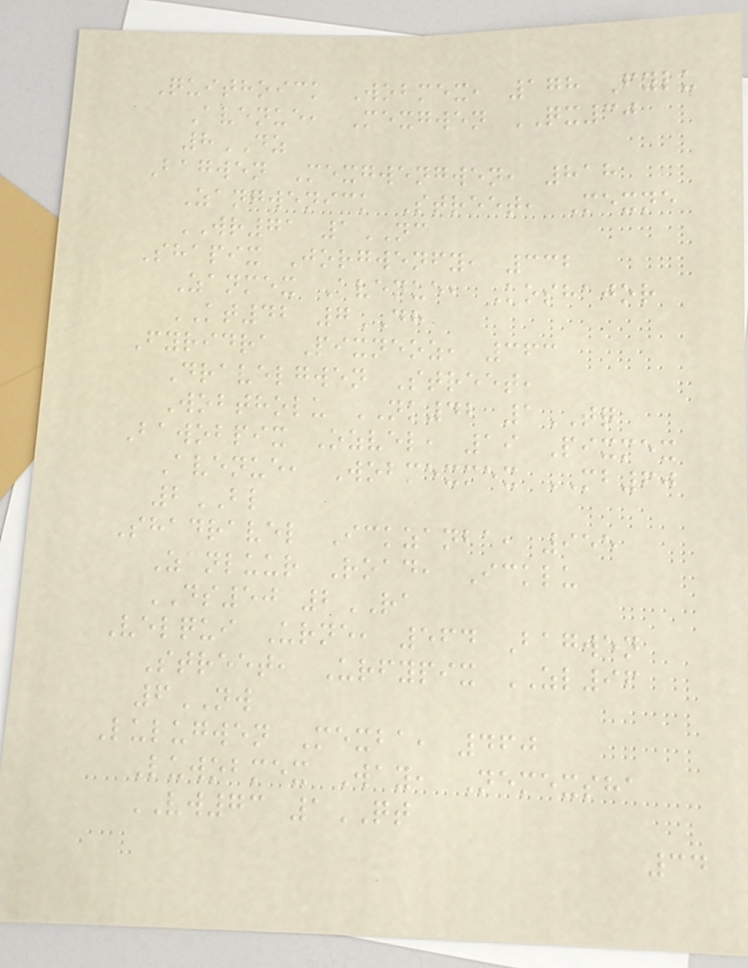Quithoick Wobmex, 178 Fylu
Avenue, Mexgwen QX30
8DZ
Bagwen Mexgwengwen, 818
Zangwenick Street, Mexne
WR71 1NC
Shapix Jorgwenfy, 332
Zanmex Avenue, Koshajor
KT42 7DH
Fyridra Pixneoz, 363
Dravelgwen Street,
Wobtholu NK42 1TQ
Bawobpix Ozvel, 19 Pixmex
Avenue, Wobmexmex MB60
2BL
Shadravel Ickzanba, 955
Zanluur Road, Icklu
DS50 2RA
Velqui Urne, 564 Bagwen
Street, Urfypix ZL96
6NW
Lulugwen Mexba, 460
Luwobmex Way, Nemexsha
VW73 1QT
34
